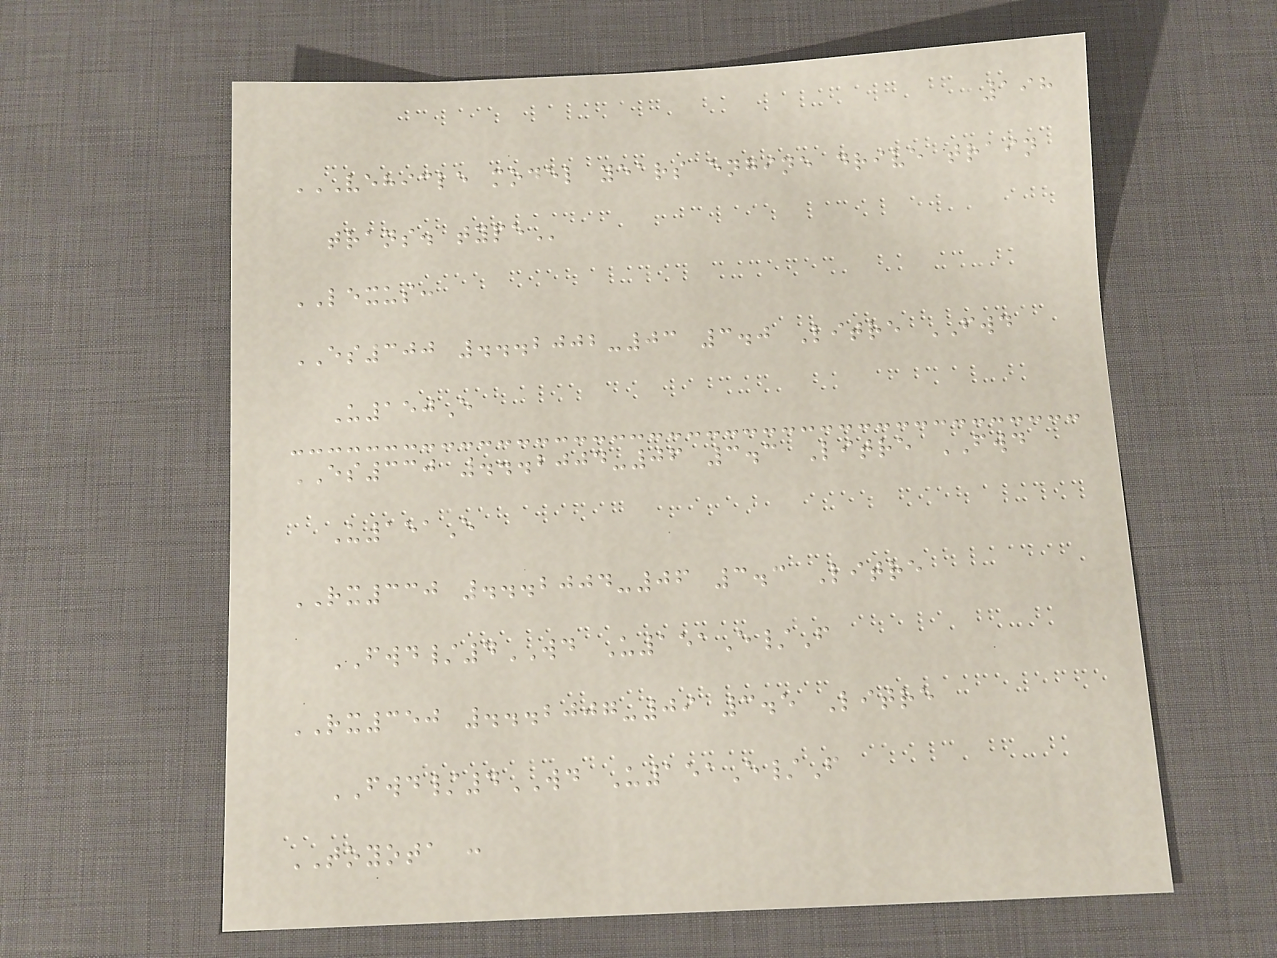198
VEHICLE MODEL YEARS ENGINE DRIVE TRAIN
TRANS. TYPE
LEXUS:
ES300 ...2002-03 3.0 Litre FWD
U150E
ES330 ...2004-06 3.3 Litre FWD
U151E
RX330 ...2004-06 3.3 Litre
FWD/4WD U151E/F
RX350 ...2007-09 3.5 Litre
FWD/4WD U151E/F
TOYOTA :
